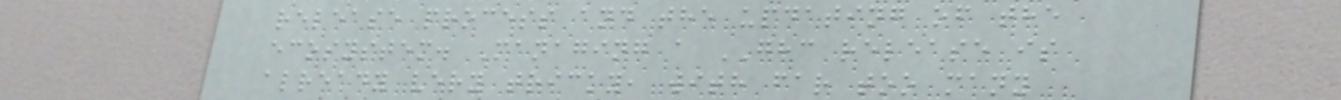release process and the updating of the
ecosystem. Managing a GHC release is
already very tricky, with far too many
